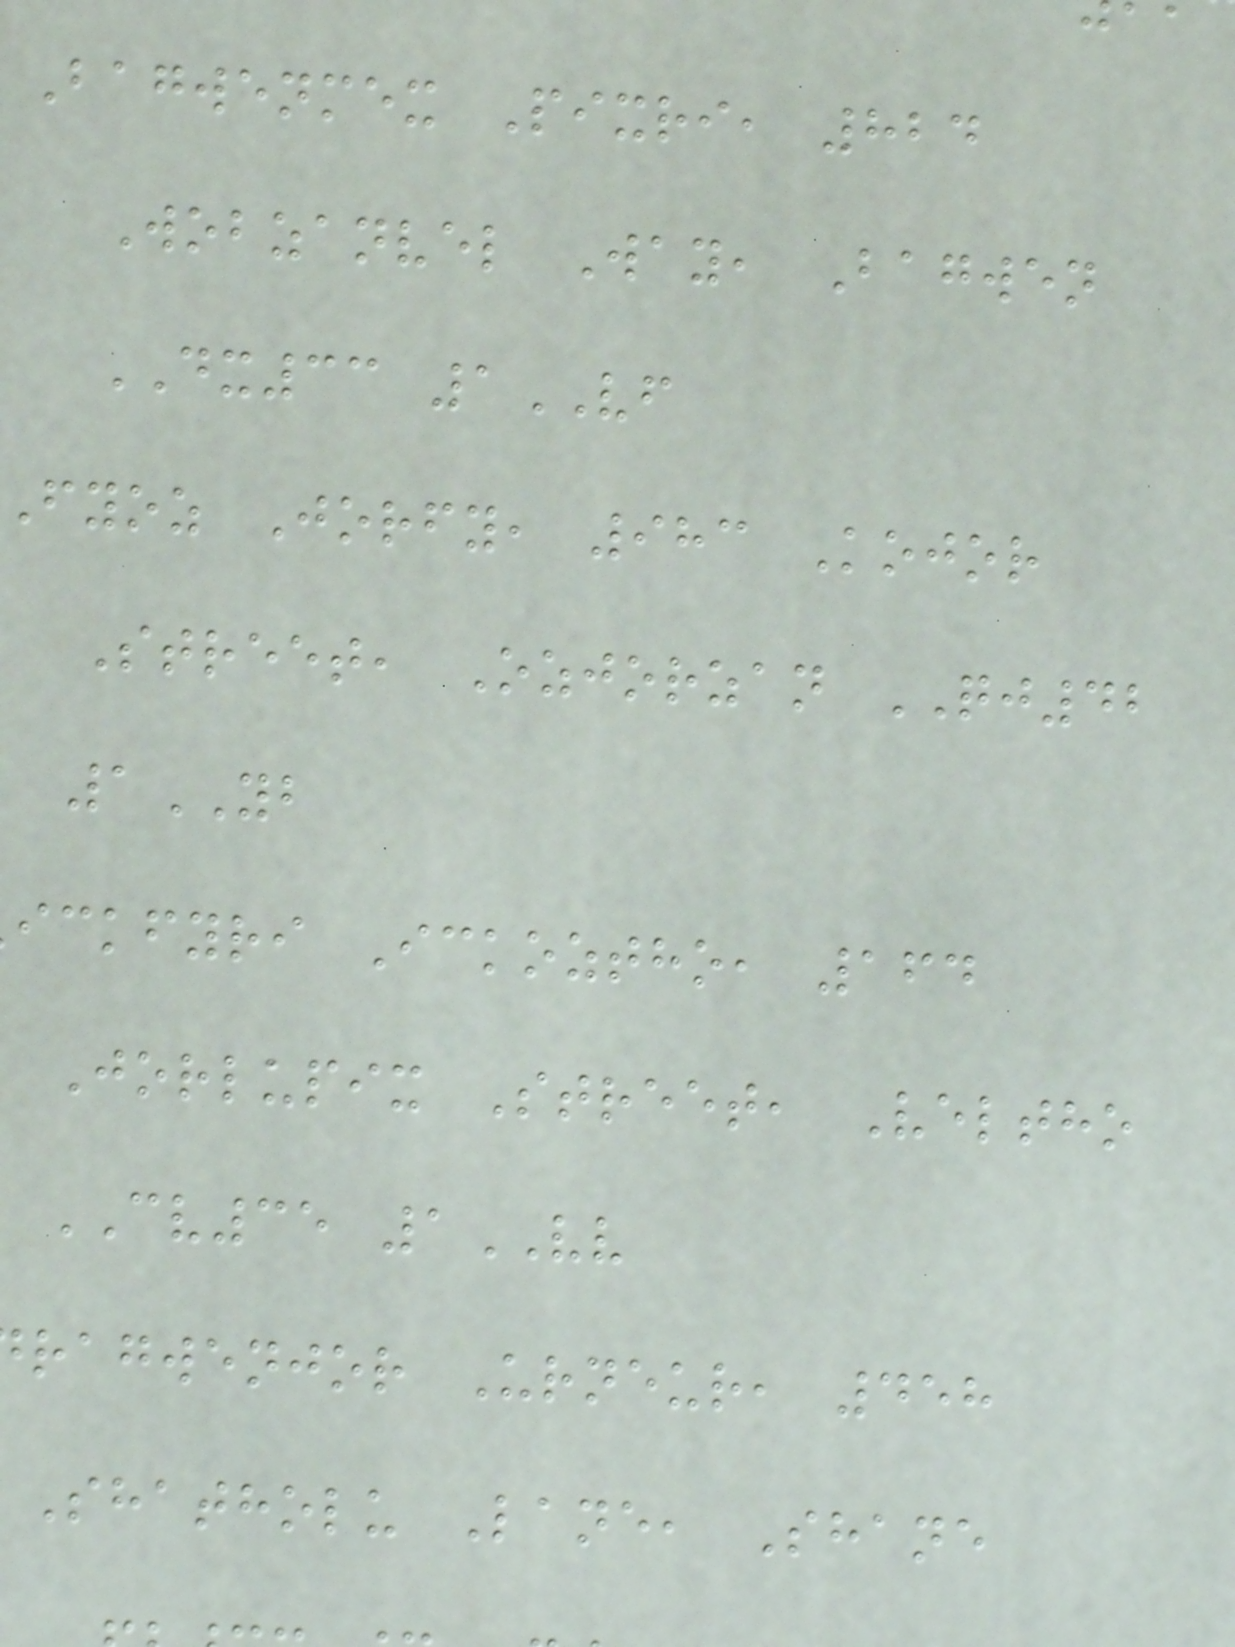Bagwenmex Pixri, 824
Wobzanvel Way, Bagwen
DX33 1VF
fyoz Jorfy, 983 Kojor
Street, Ozjorzan QJ42
1YB
ickfyri Ickoztho, 164
Jorlupix Street, Veltho
CV35 1VV
ragwenjor Urneur, 458
Shatholu Lane, Shane
